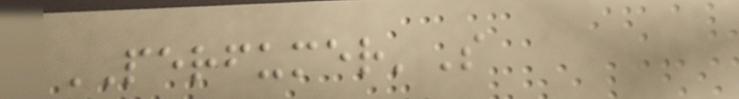PERFUMER'S
